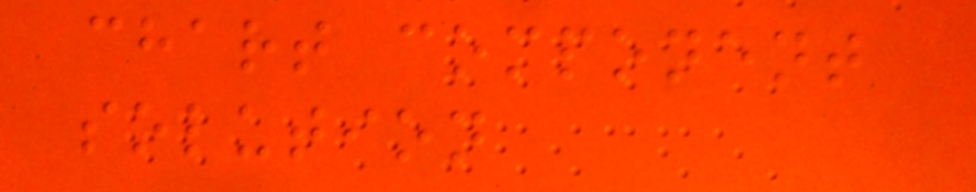chart component
solution
